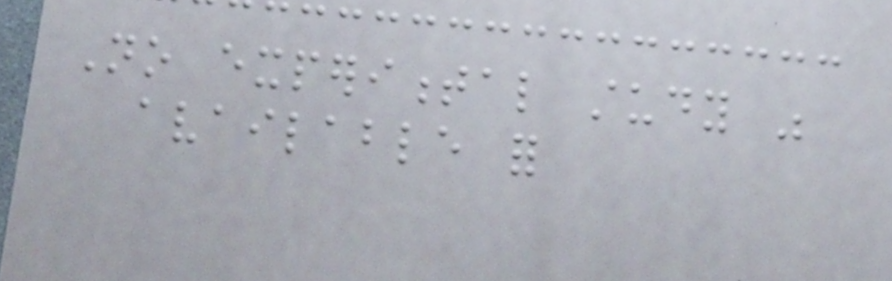No experimental study was
available for
